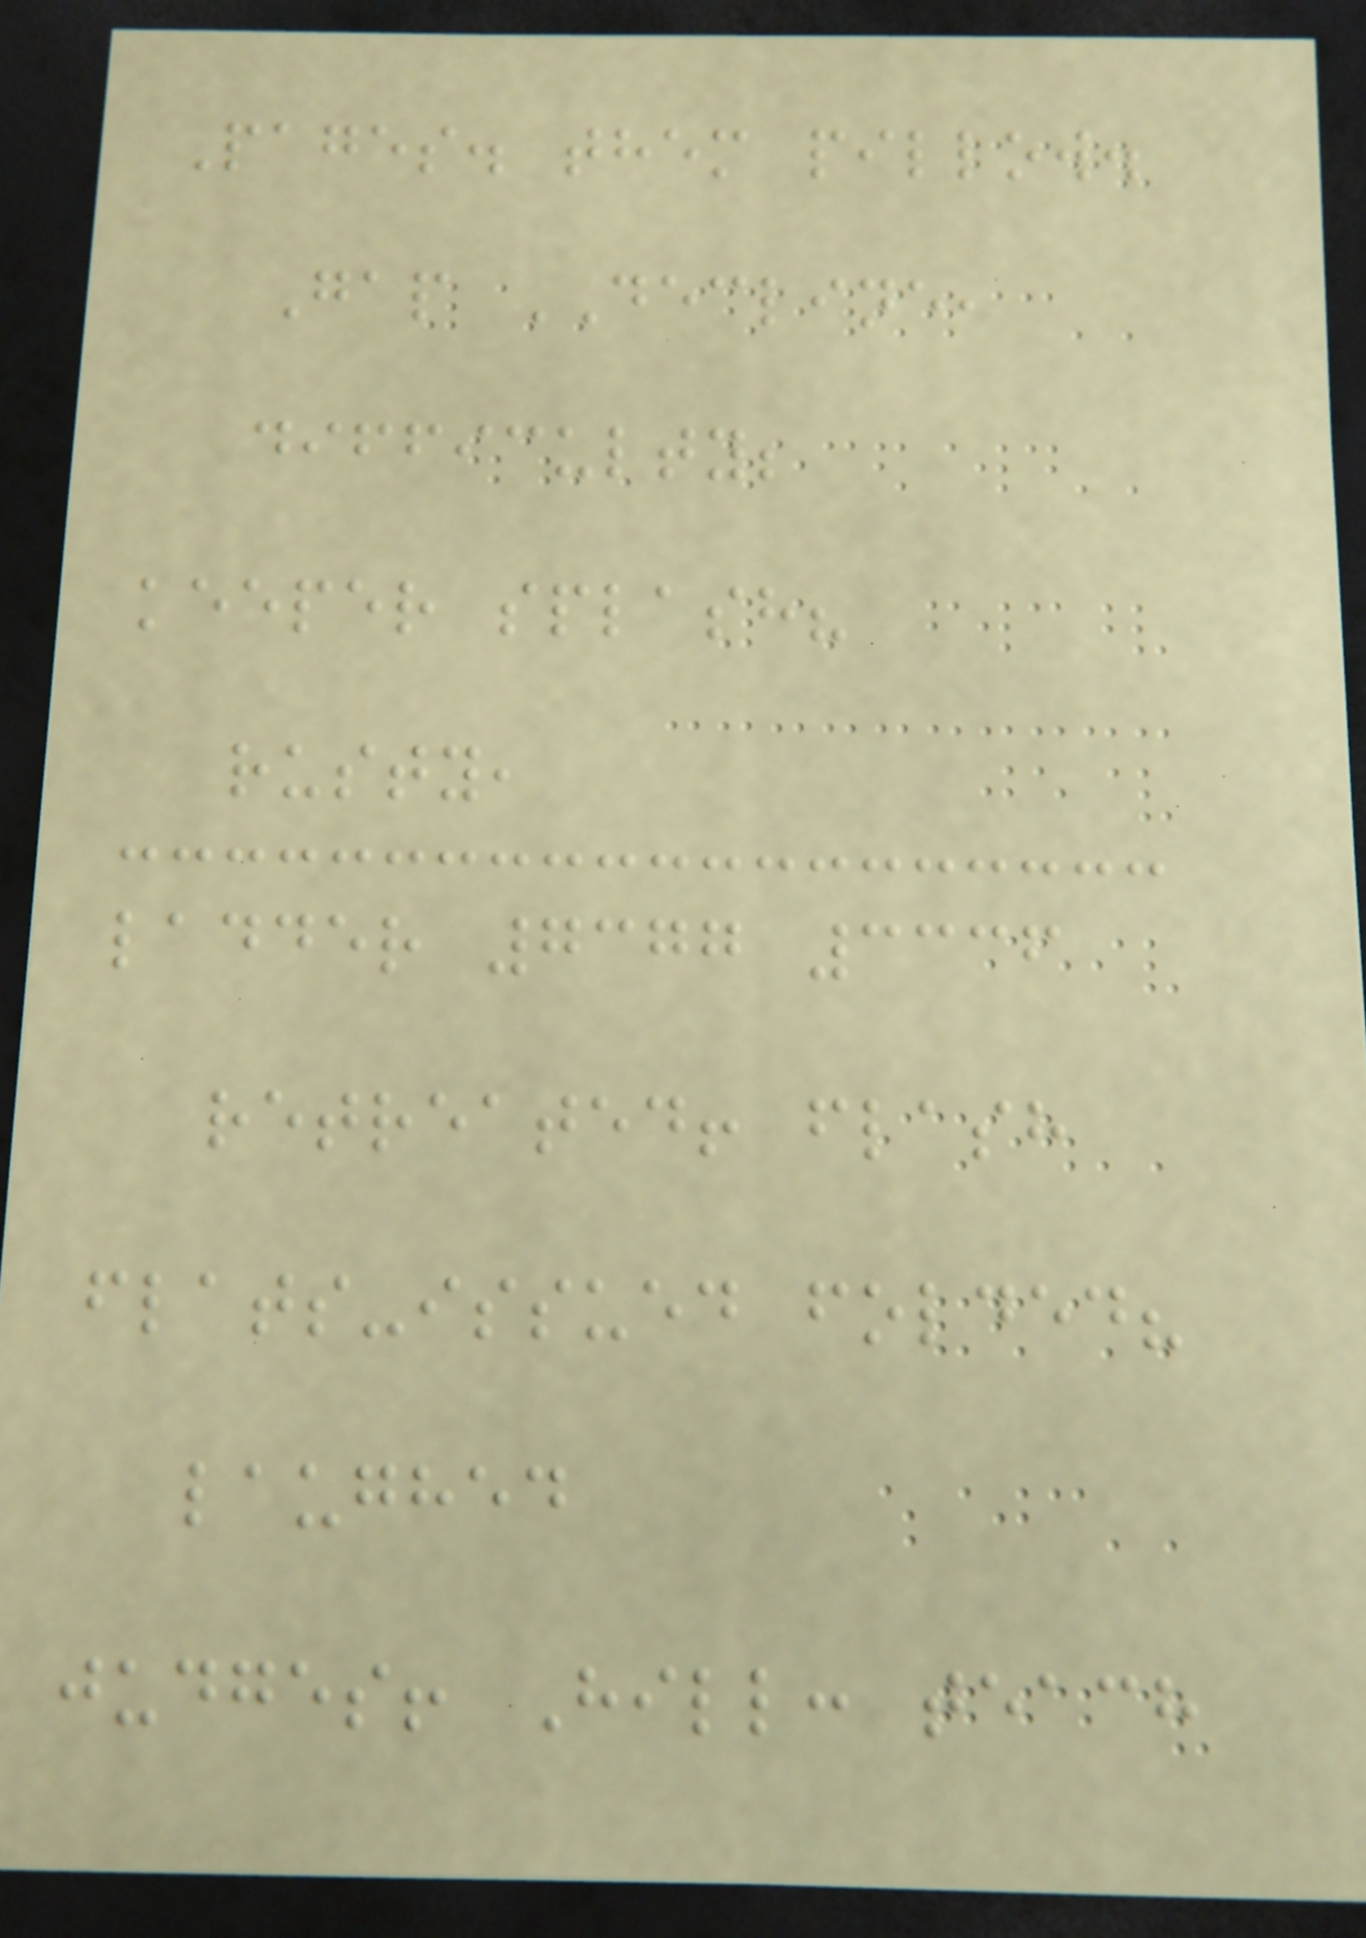Pages. them pillow.
Gap DECLINE,
difficulty;
keeper splash?
rusty,
ladder 7377 3336
retreated! flash
flats-issued folded?
laughed
judges! Hill: teach
